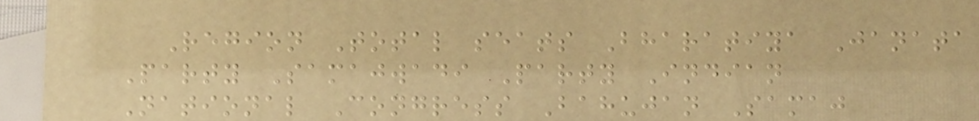Region Total seats Bharatiya Janata
Party Samajwadi Party Indian
National Congress Bahujan Samaj
